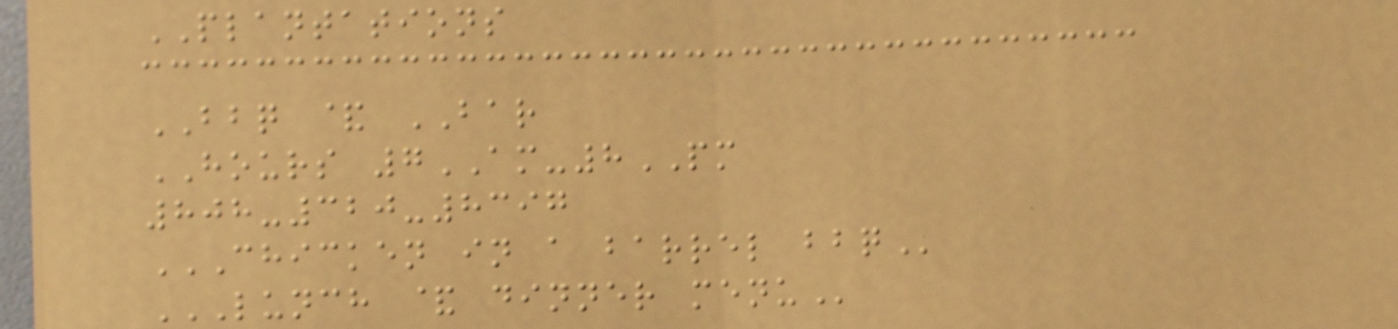PLANTATIONS
BBQ & BAR
HOURS 7AM-8PM
808-320-8397
CHICKEN IN A BARREL BBQ
LUNCH & DINNER MENU
